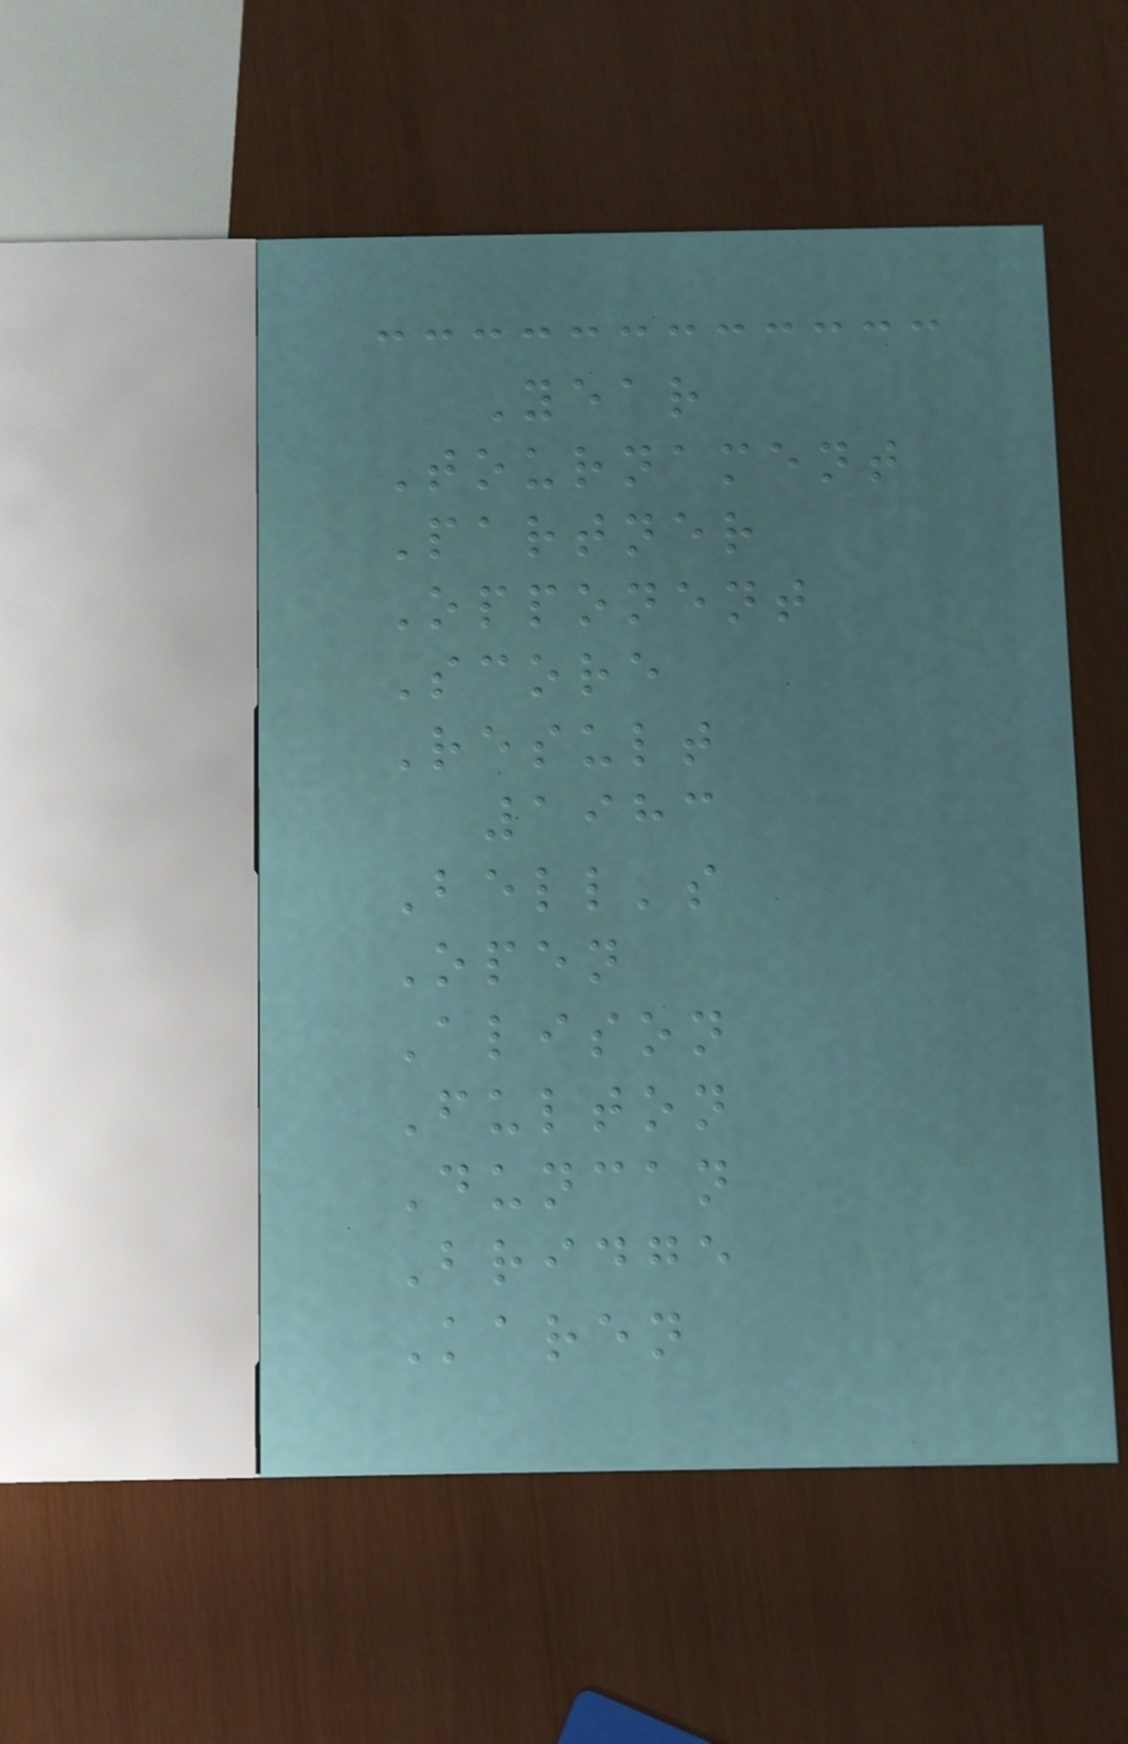Year
Tournament
Partner
Opponent
Score
Result
1983
Bell's
Open
Alison
Fulton
Duncan
Bridge
Karen
